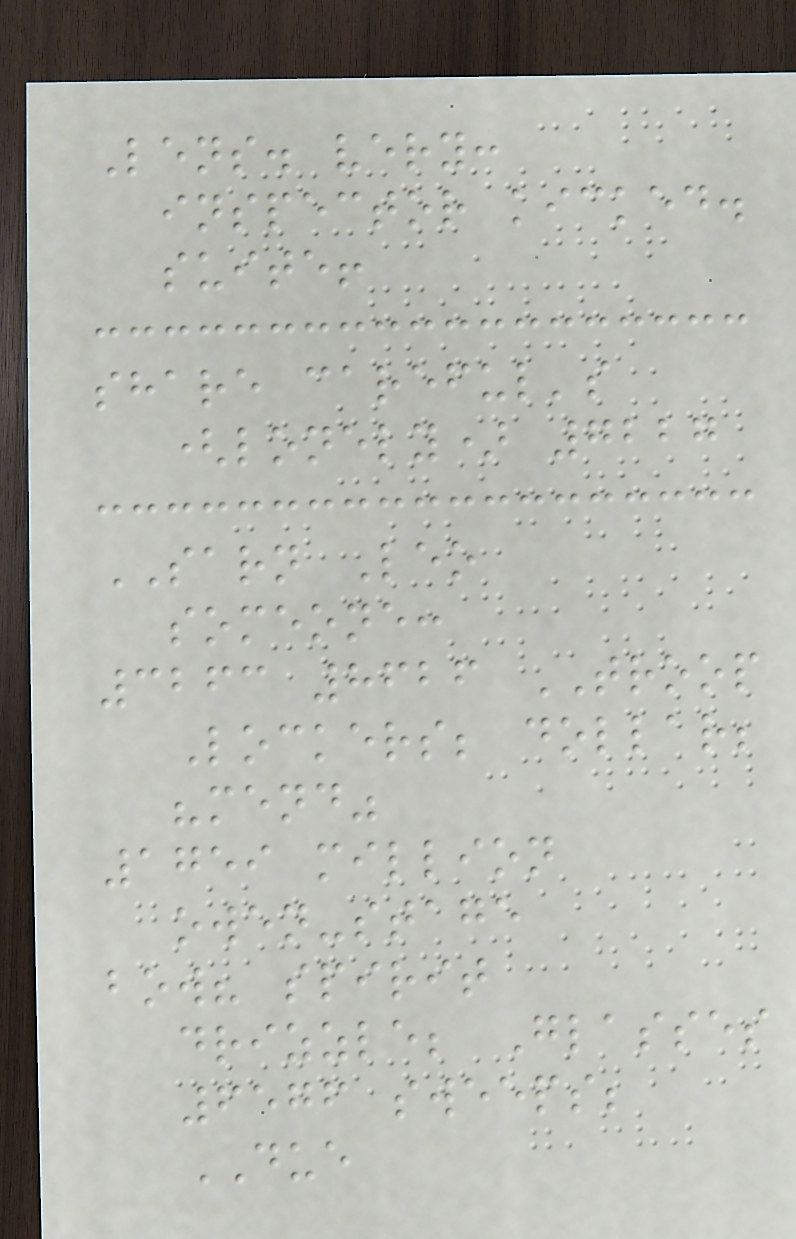Lens. very:
inspector kicked.
suite!
share careful's
(lonely) 7227
SARN Leo
someone:
3263 8626 TROOP
Lockers; dollar;
"mend"
1759 million
owen-stage
bow? spirit
drizzle; Glasses
6576 sweeps;
DUE
